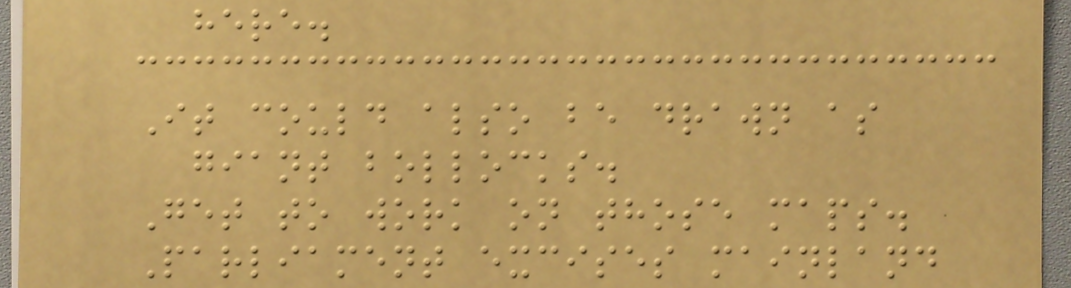here.
It could also be drawn as
giant bollocks.
Get to work on those maps.
Parliament excises mainland
